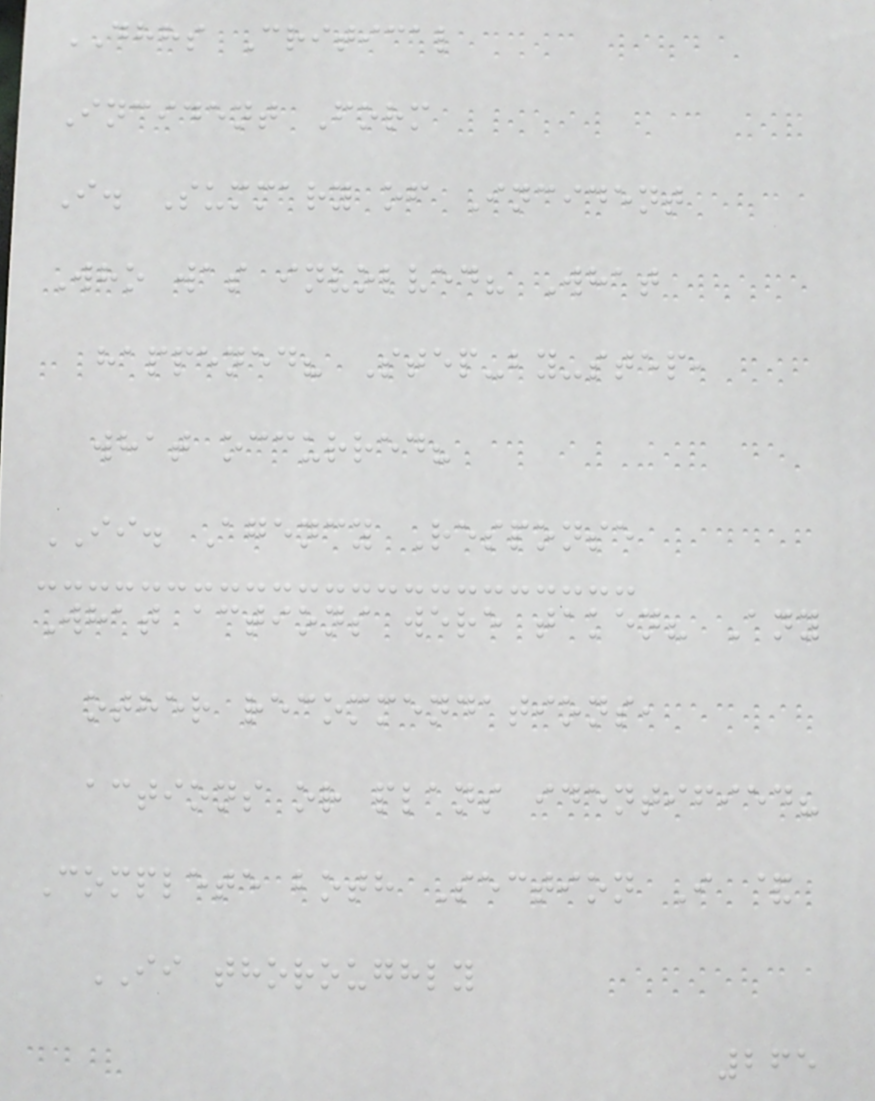DHHS Critical
Incident Form
I. Summary of Incident
Who was involved? What
happened? Step-by-step,
what occurred?
II. Agency Response
What actions were taken? Any
other recommendations,
actions or plans identified?
Complete both Section I &
II thoroughly
265
